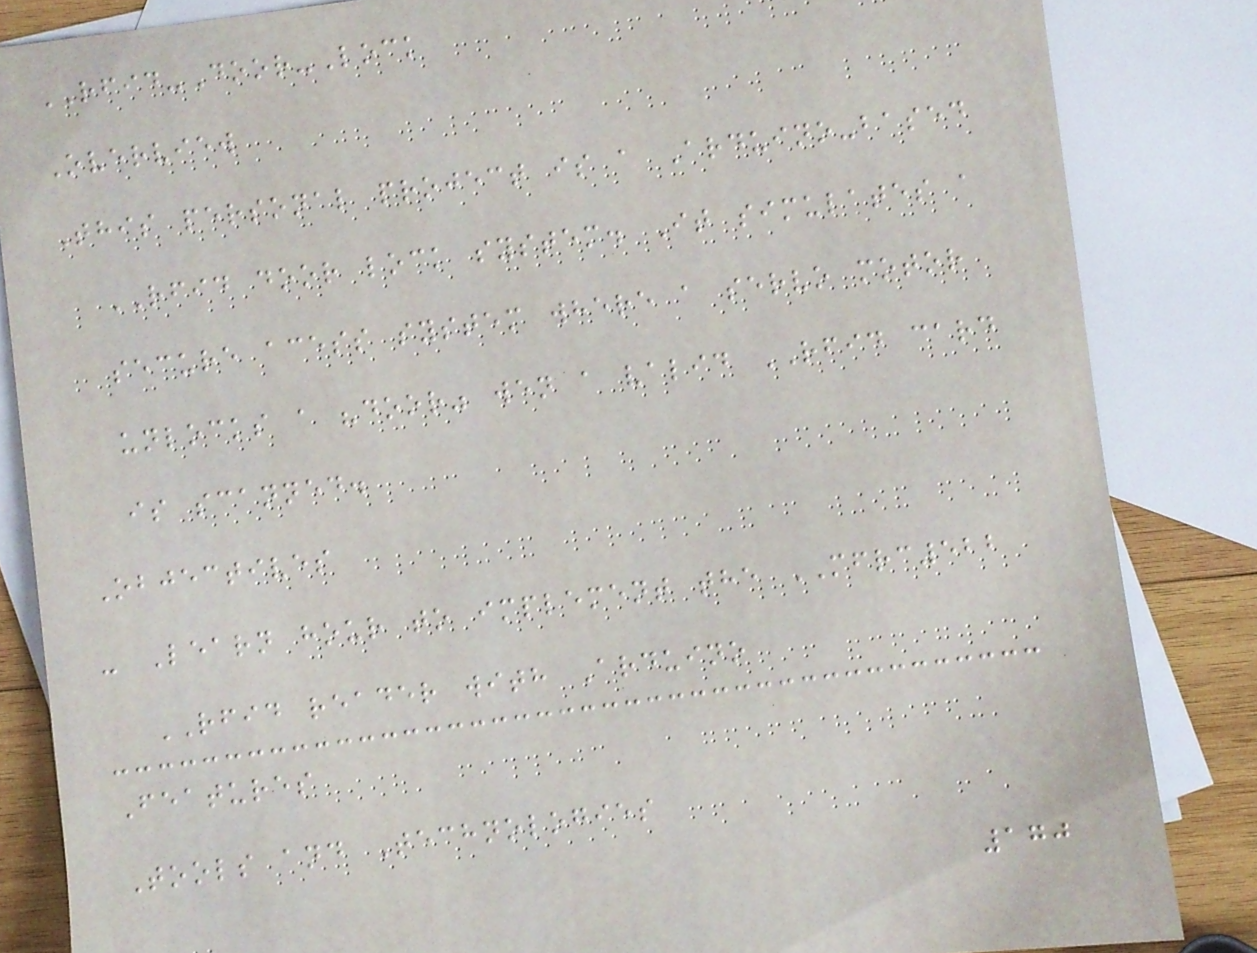RFID-Door-Lock
Overview
This personal project is a Arduino-based
RFID door lock system. It simulates a
secure acess system where a servo motor
unlocks a "door" wen a valid RFID card
is scanned.
Objectives
- Learn hour to implement the MFRC522
RFID reader with Arduino
Features
Tools and Technologies
170
